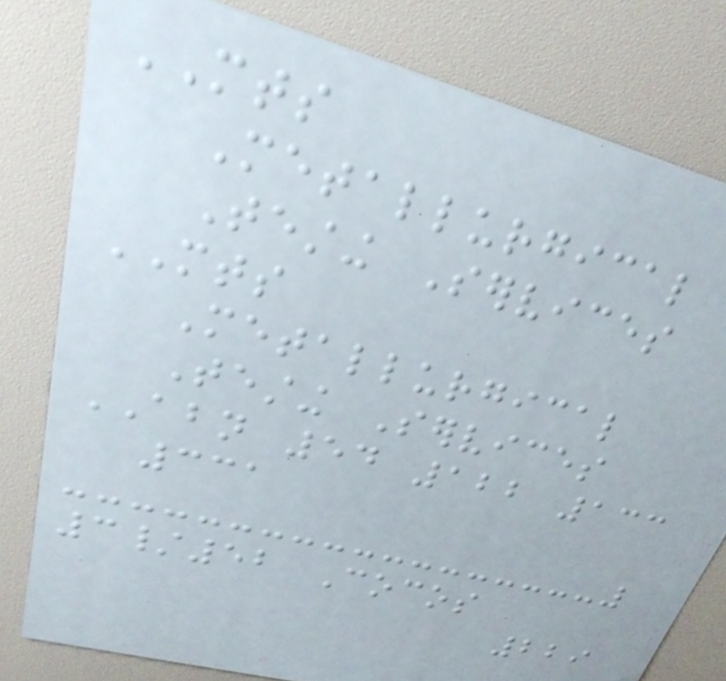MTS
Metallurgical
Testing Services
MTS
Metallurgical
Testing Services
ABN 54 122 133
331
3/52 Cocos
229
